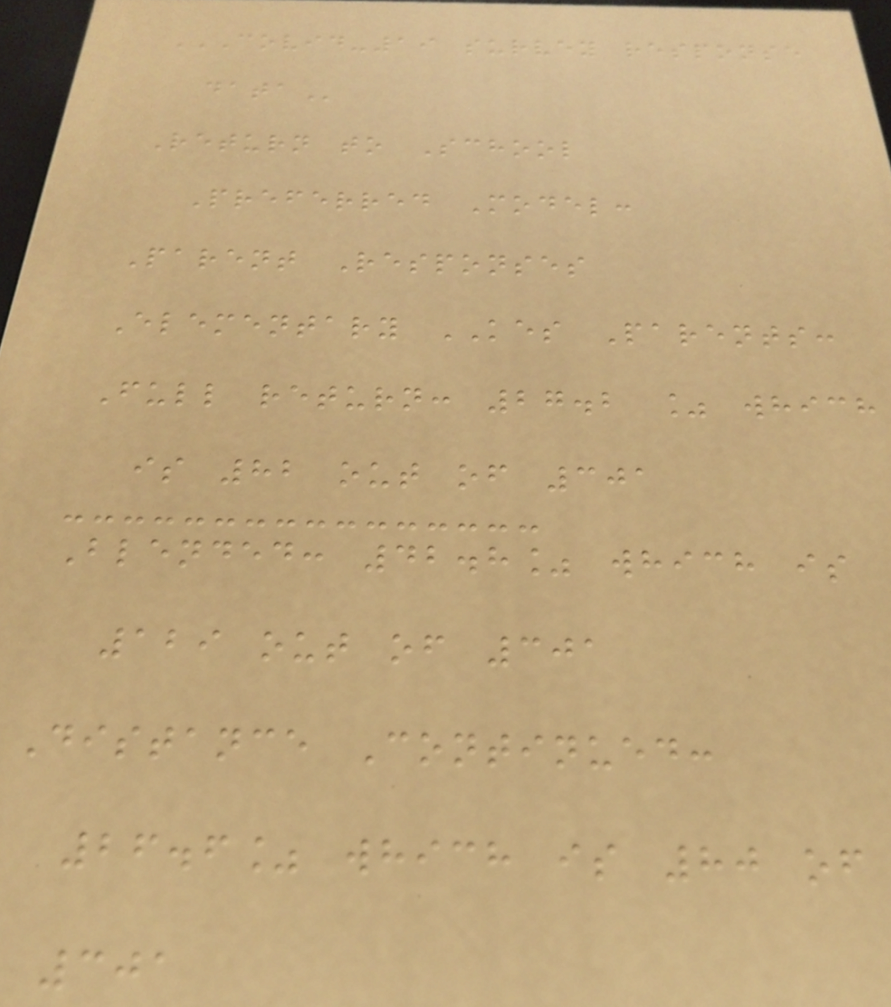COVID-19 SURVEY RESPONSE
DATA
Return to School
Preferred Model:
Parent Responses
Elementary KES Parents:
Full return: 27.2 % which
is 82 out of 301
Blended: 42.8% which is
129 out of 301
Distance Continued:
26.6% which is 80 of
301
